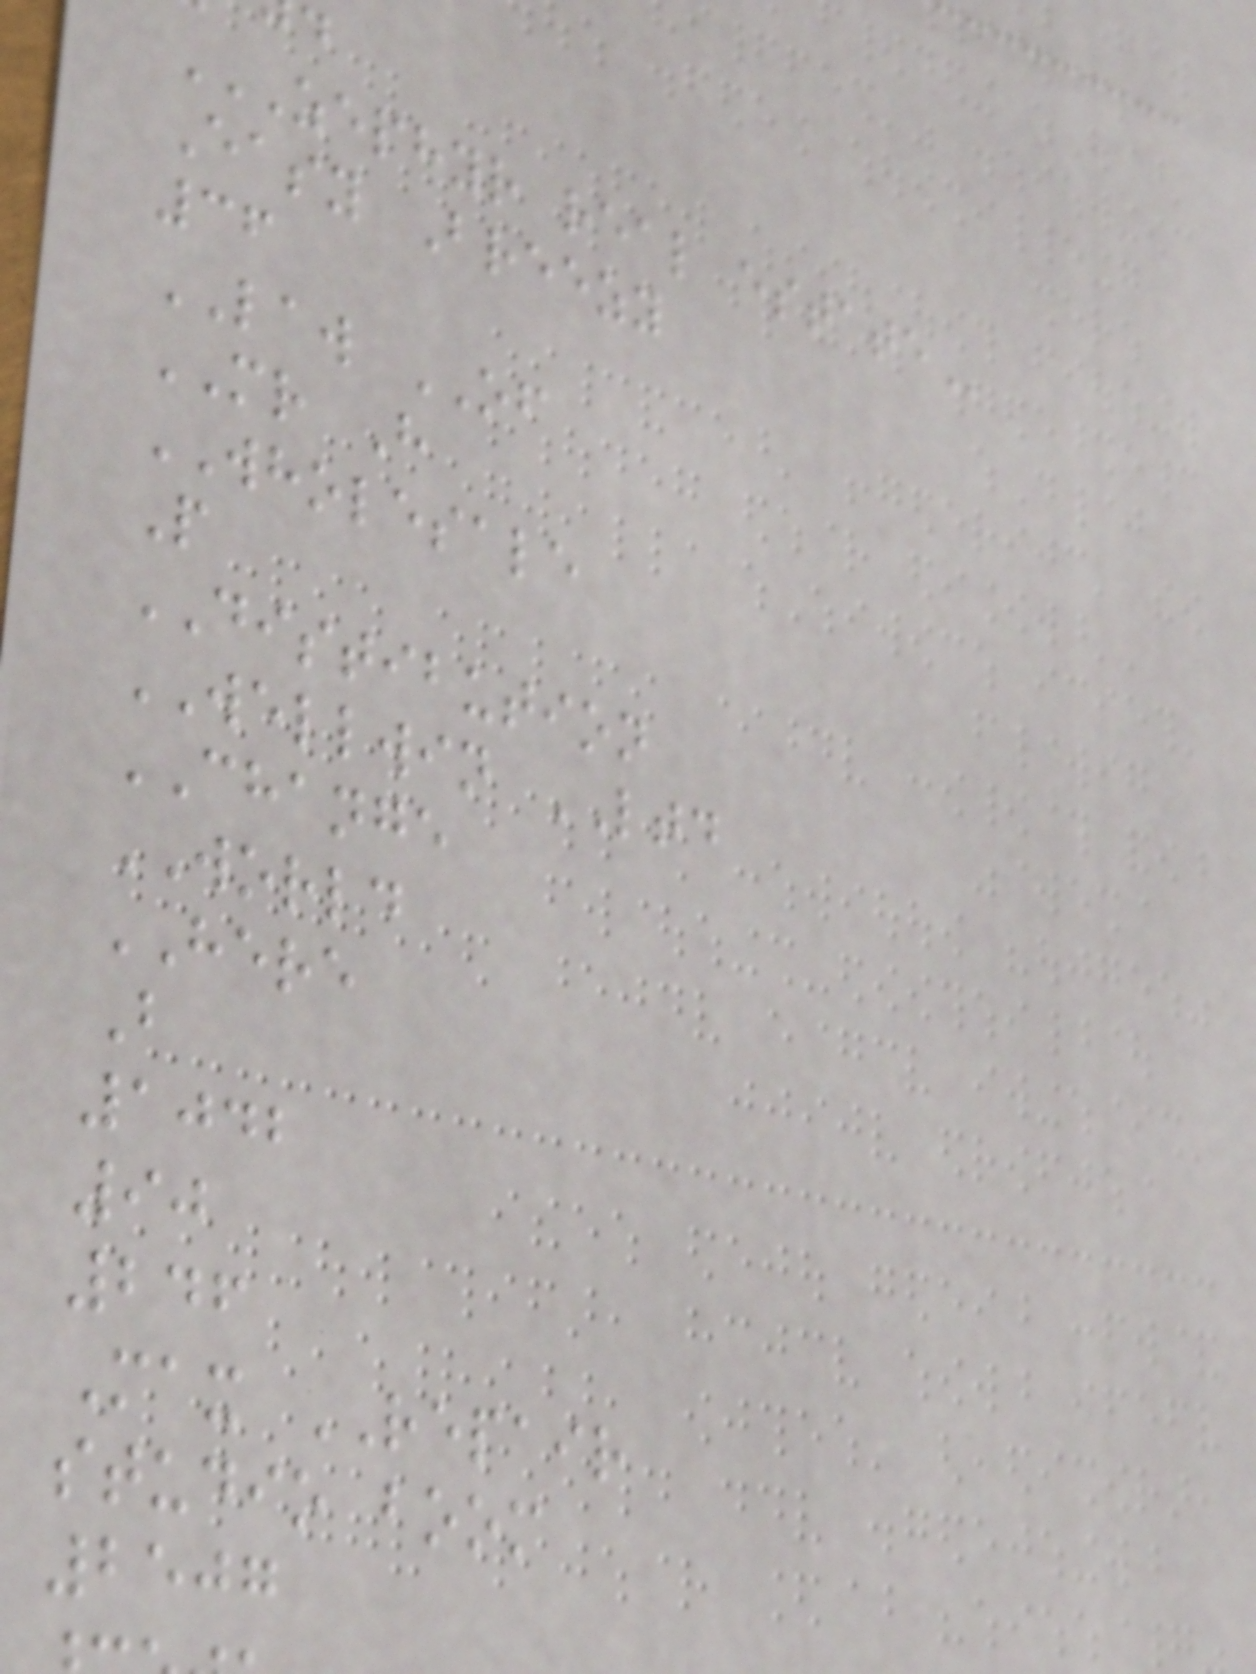ZEPHYR REAL ESTATE
Easy Breezy
36
LAW OF
MR H
WHOLESALE
P
DISTIBUTION
WELLWIN LTD
CHANGE
WORLD
HERE
B
1042
90
246
Max REPAIR
studio boom
2507
